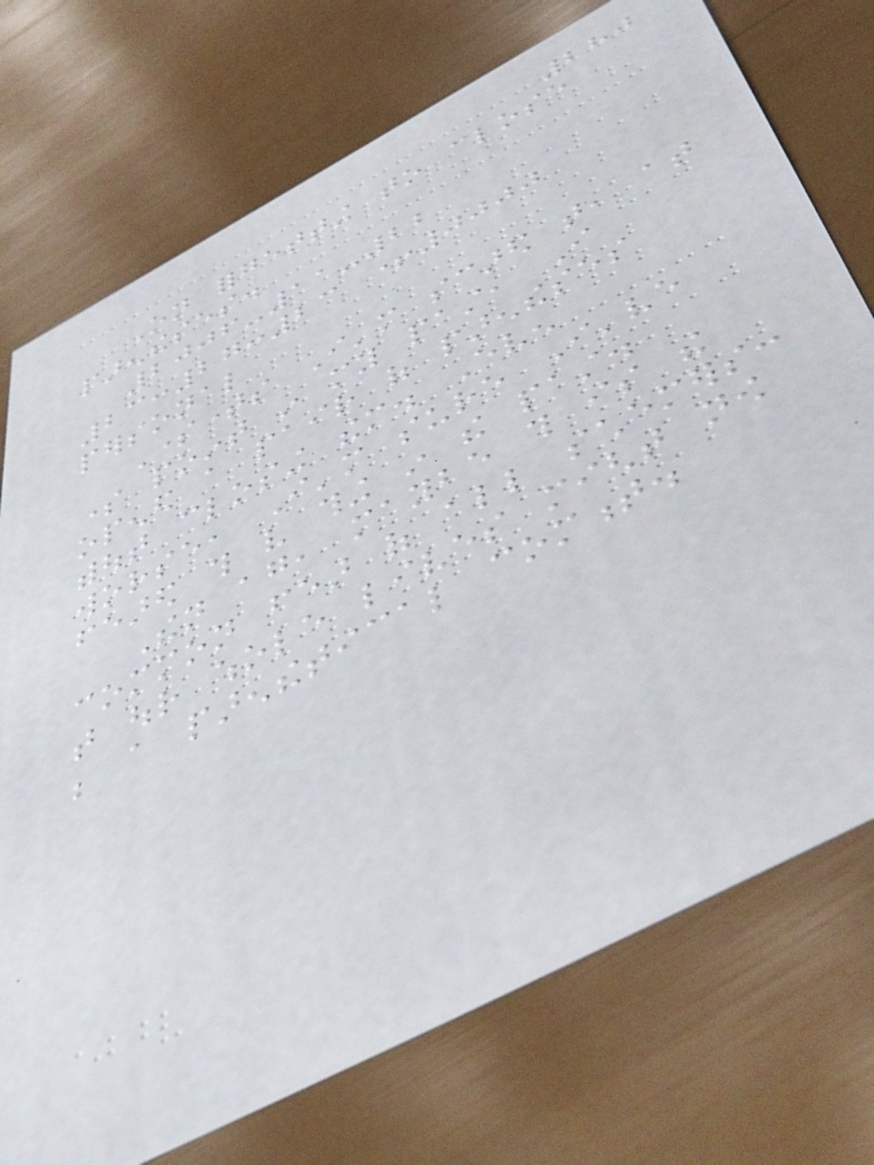280
On forgetting to close
parentheses.
2006-11-22
23:27:23 +0000
personal
Sometimes I'm scared that, at
some point in my past, I
opened a pair of parentheses
without closing them. Even
worse, I'm sure I've
feared this very thing in the past.
Then again, maybe this is the
common fear of all schemers:
that our whole lives might now
be a parenthetical comment.
